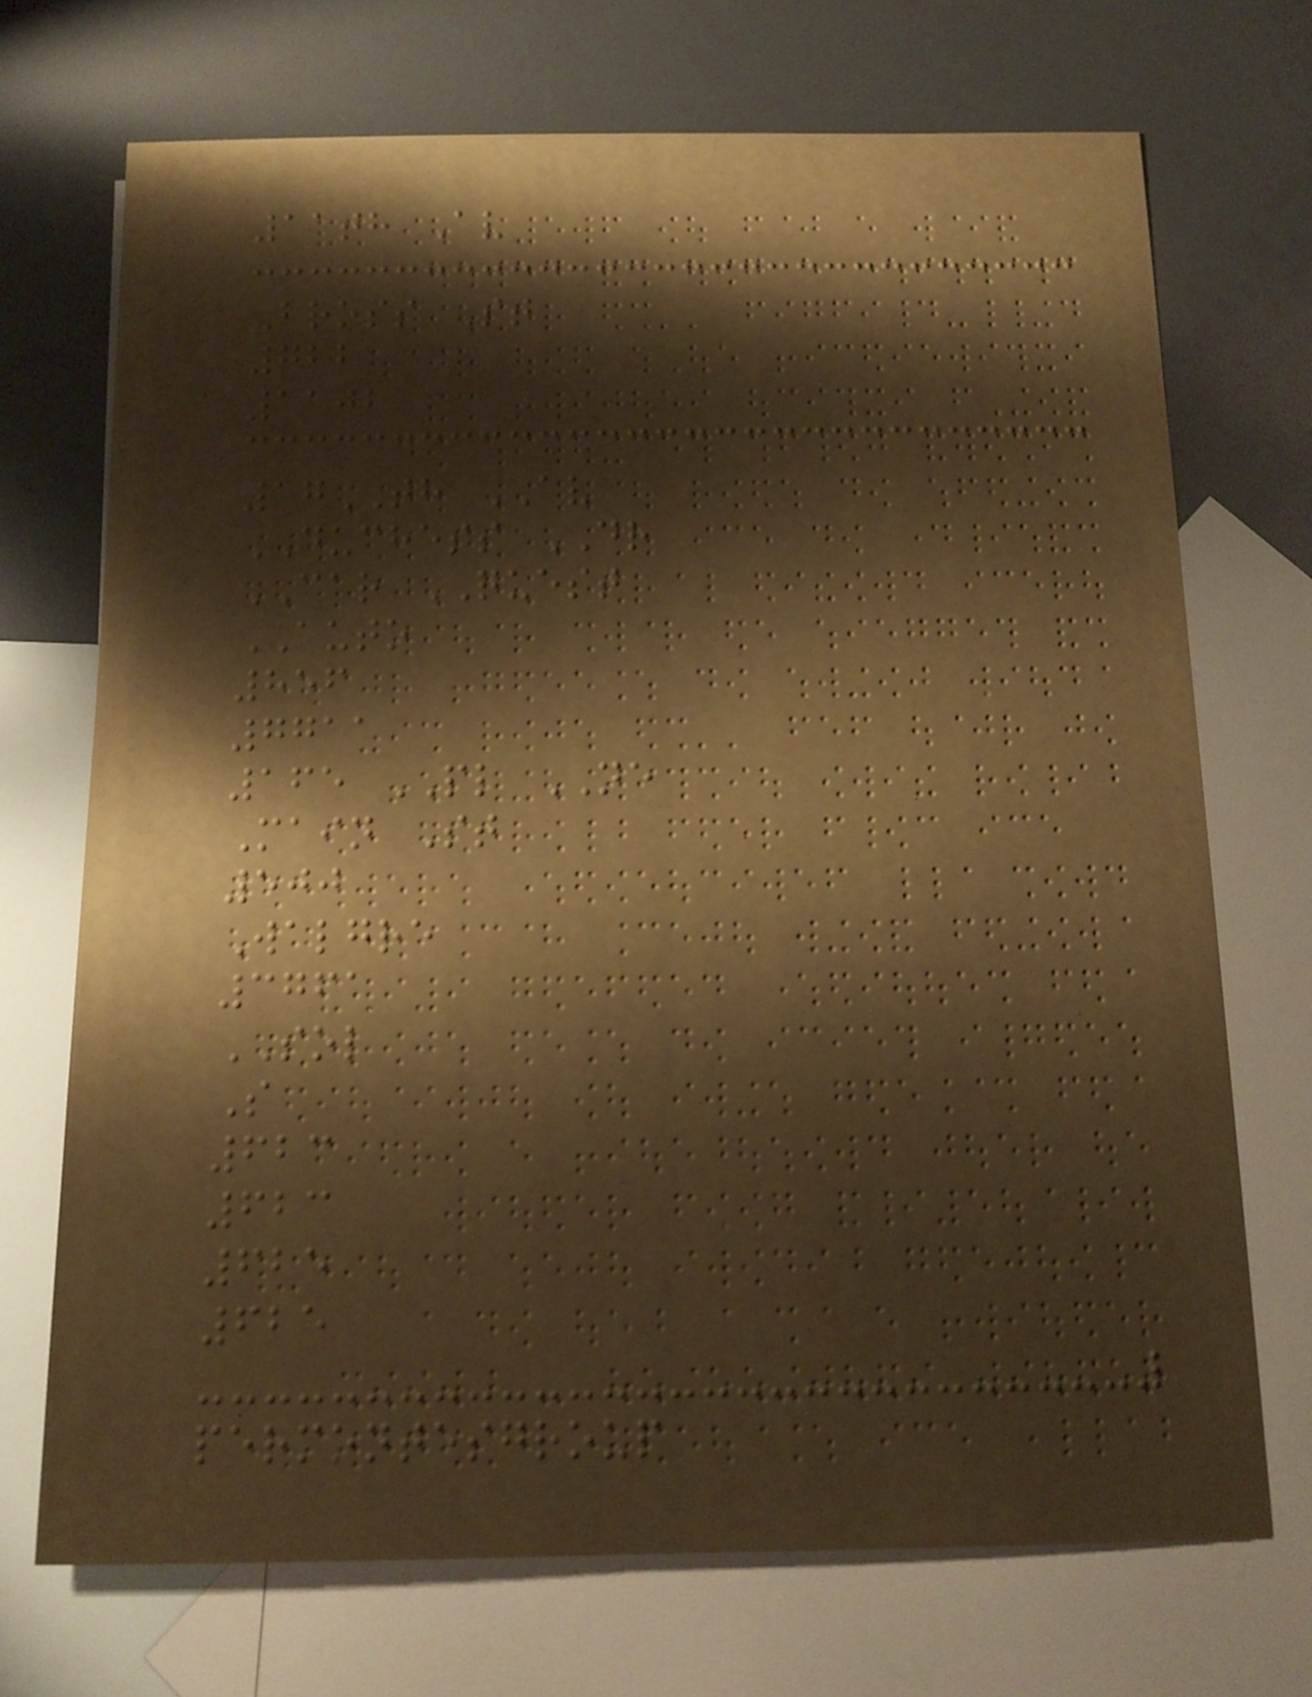11th Av
Bross St
722
1102
17TH AV
DUCHESS DR
CAR QUEST
AUTO
856
7711
165 PL NE
Main St
500
Walgre
3761
SOL
S
623
623
625
625
permontesgroup
